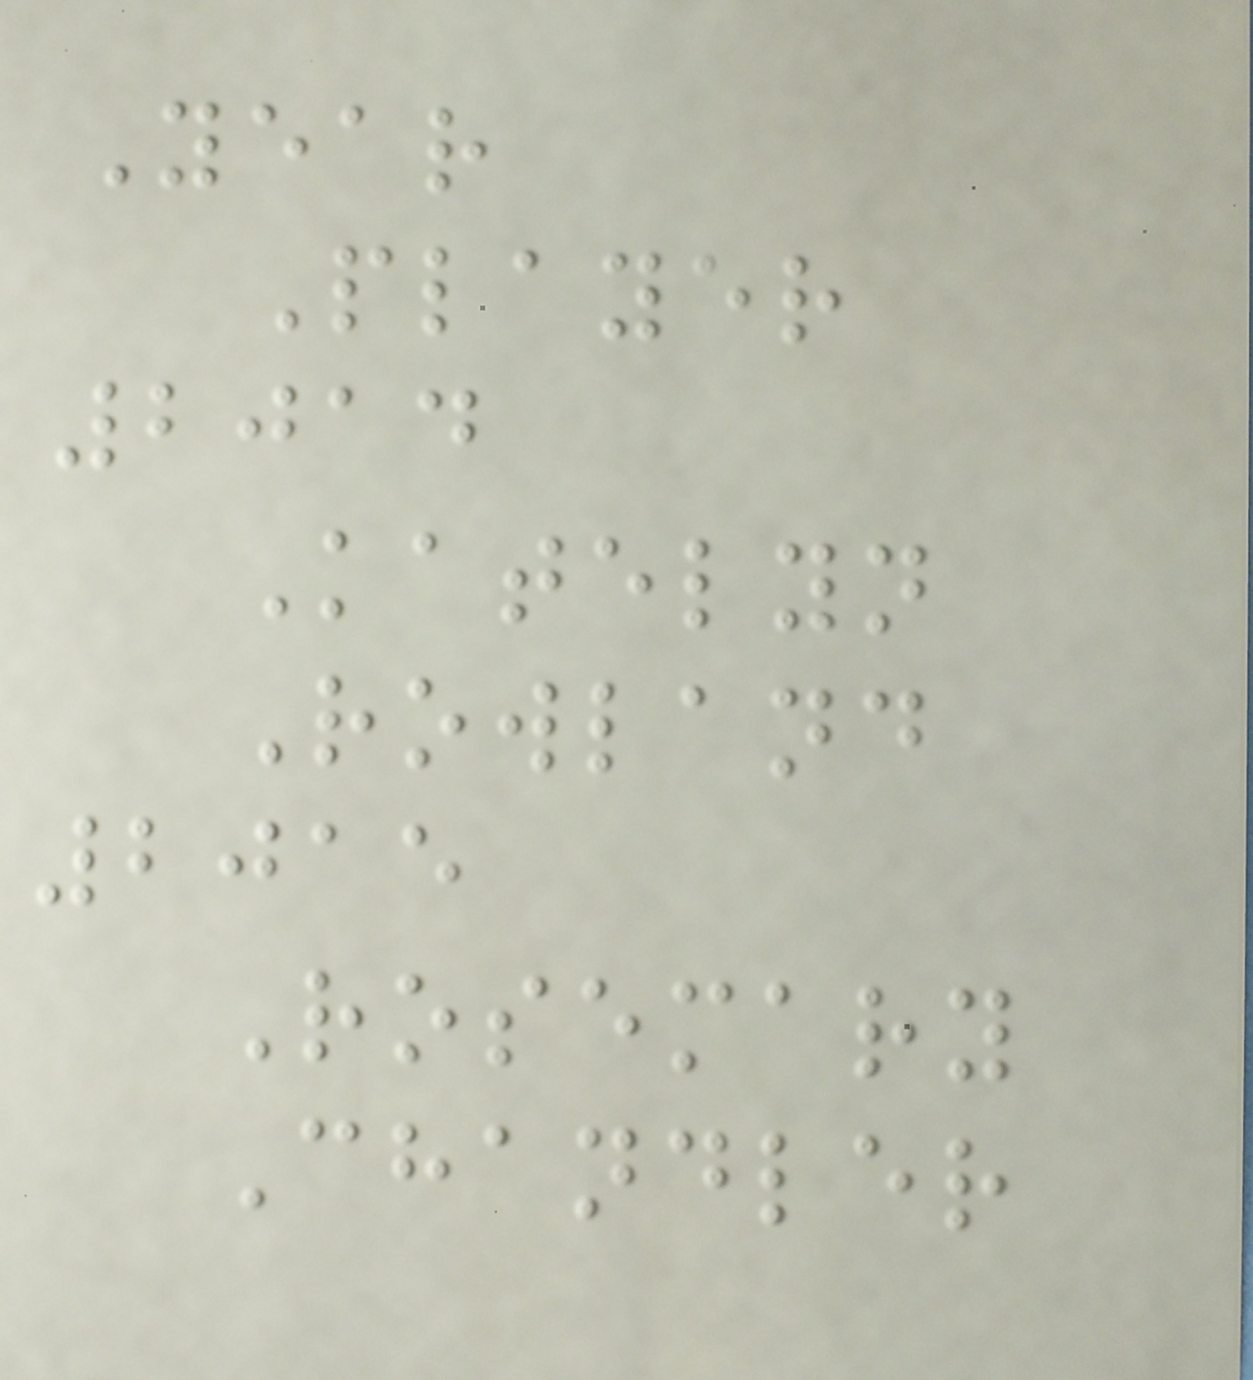Year
Player
2014
Katelyn
Rowland
2015
Rosemary
Chandler
